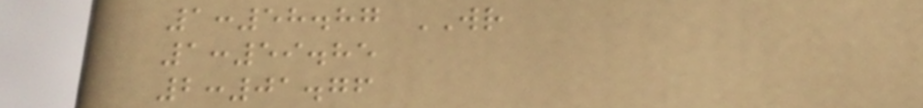1:58.87 WR
1:59.85
2:01.76
